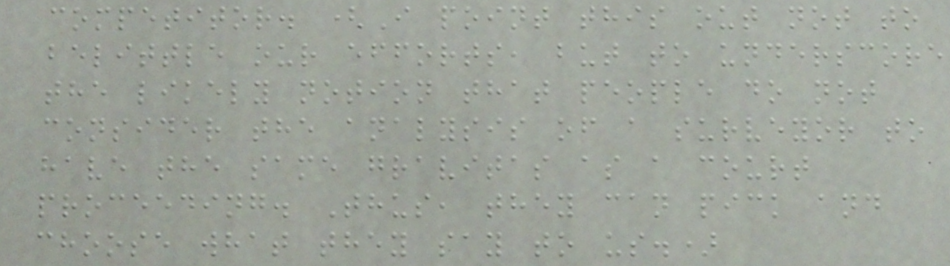competitor. (I point this out not to
belittle our efforts, but to underscore
the likely notion that people do not
consider the analysis of a surveyor to
have the same gravitas as a court
proceeding. Thus, they can pick and
choose what they say to us.)
